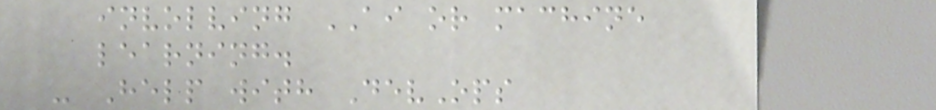involving AI or machine
learning.
- Help with DevOps
